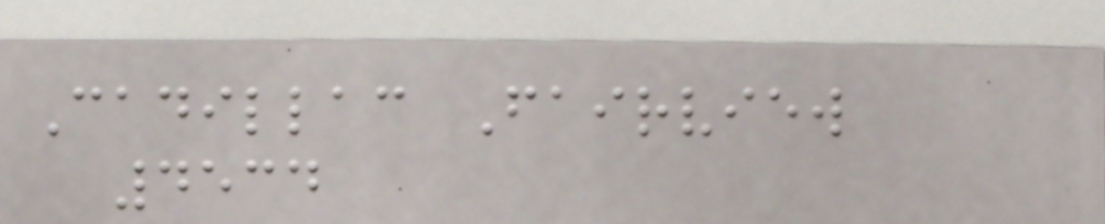Cadillac Fairview
4534
